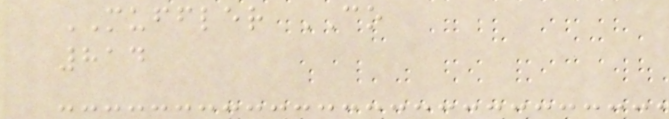MUFFLER CO
814
